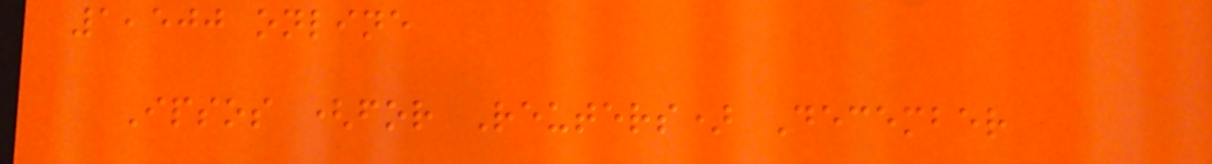1,500 online
Ipsos (for Reuters) December
